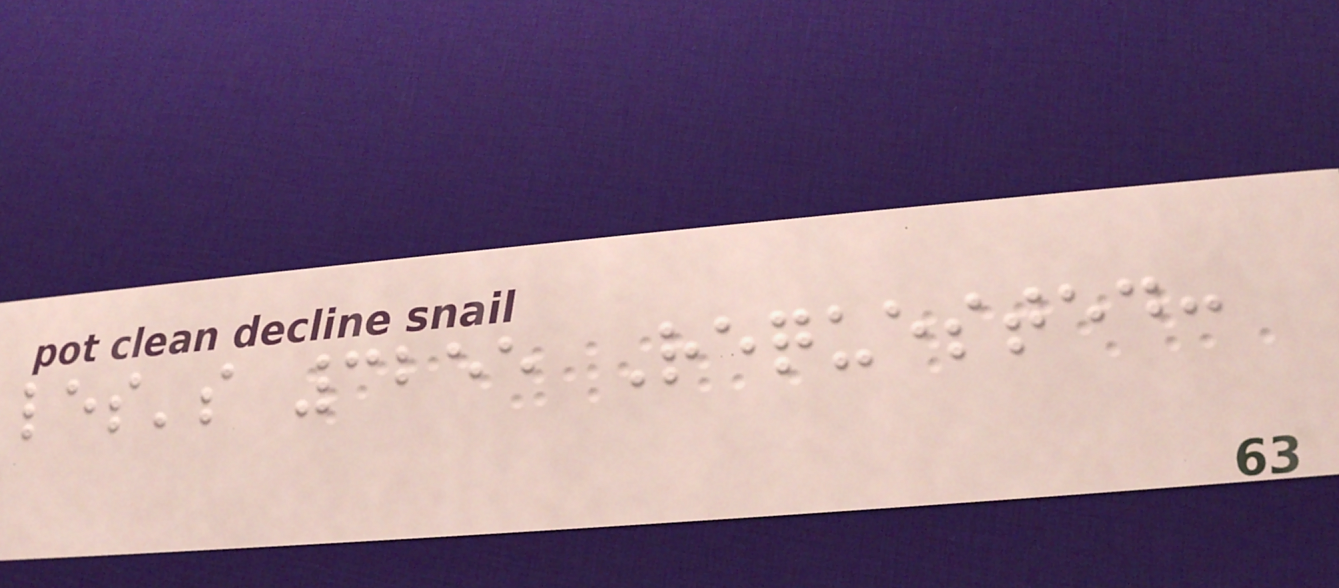les's 3255 Requested:
